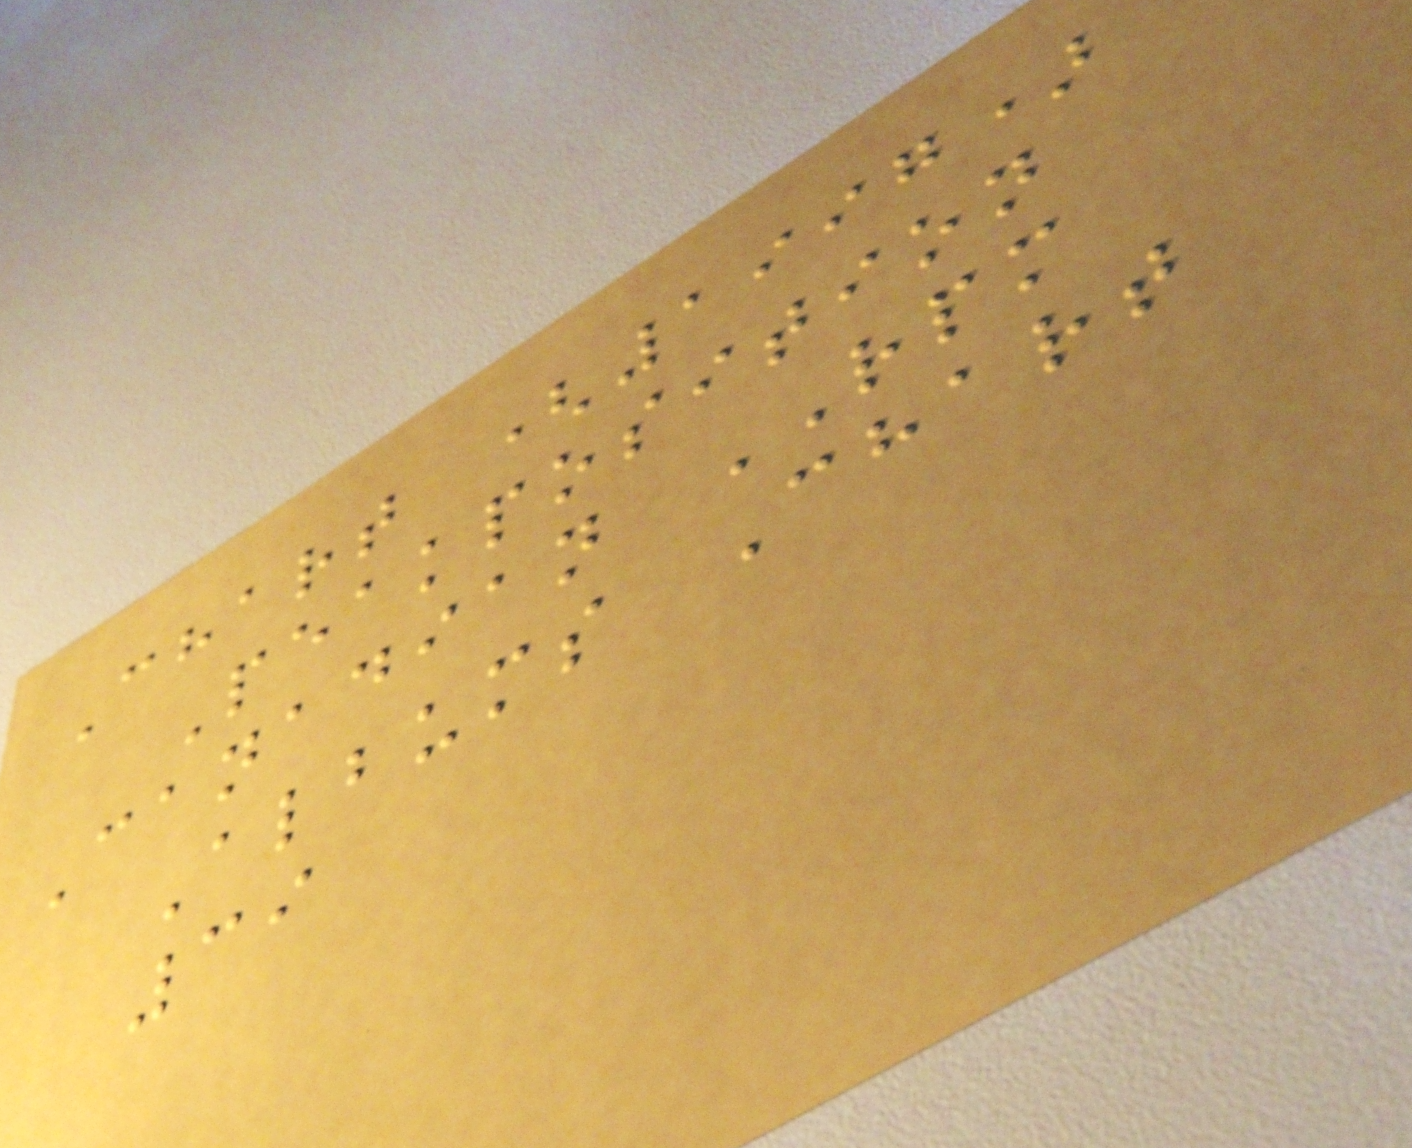Chart (1997)
Peakposition
Canadian RPM
Albums Chart
39
